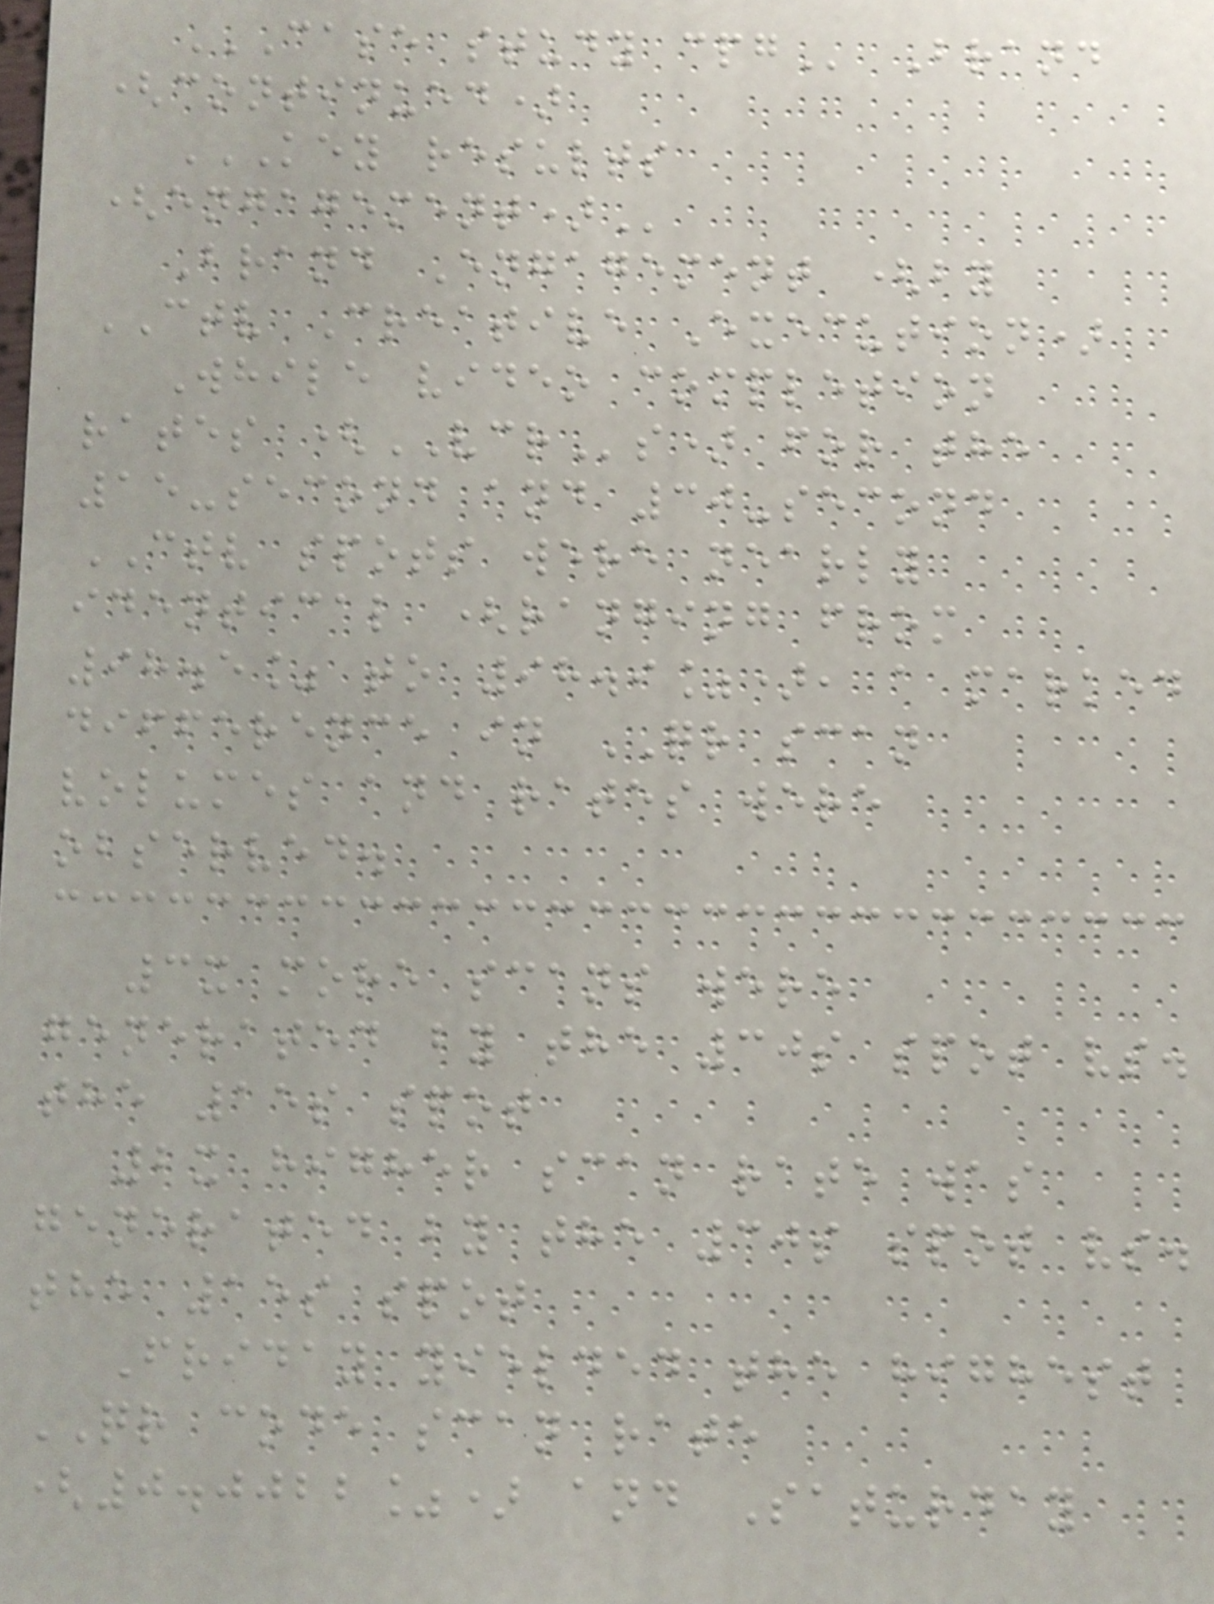CASE STUDY CPG Brand
(continued)
KEY RESULTS
(ENGAGEMENT)
Brand Engagement (by
CTV Creative Execution)
While video completion
rates (VCRs) for the
15-second and 30-second
CTV spots were nearly
identical (ranging from
98.5% to 98.9%), a marked
difference in QR scan
volumes and rates were
observed.
3x more scans were
generated by the 30s spot vs.
the 15s spot
2x higher scan rate was
generated by the 30s spot vs.
the 15s spot
Friday yielded the highest
QR code scan rate
(0.0022%) and Saturday
